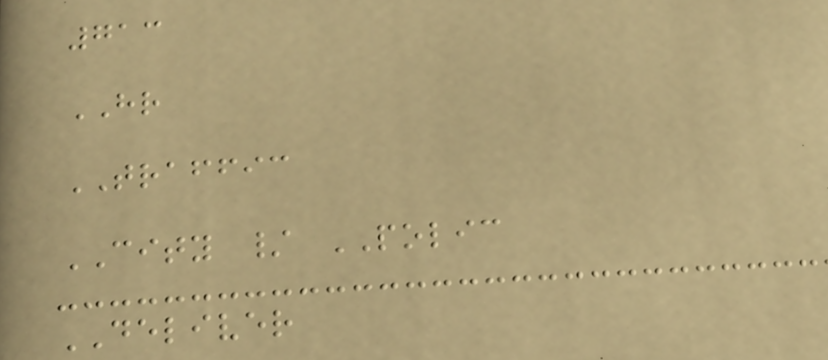713
HR
TRAFFIC
CITY / POLIC
DELIVER
